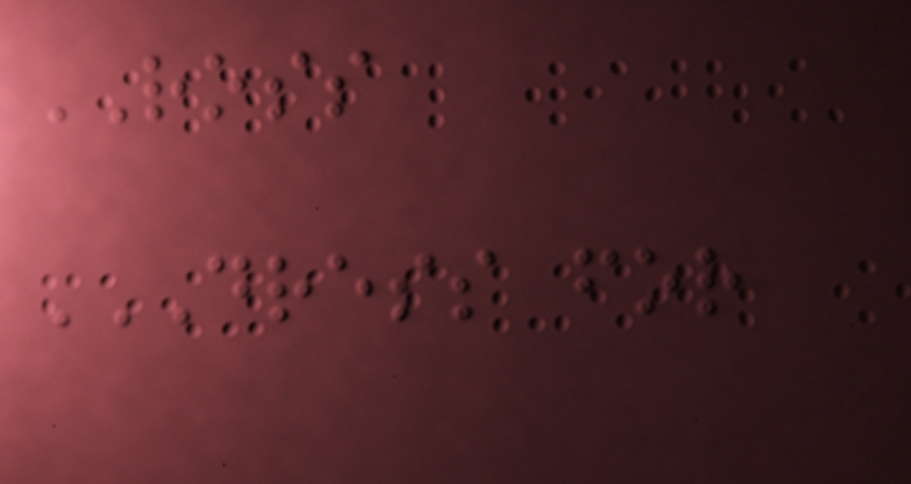ROSS
DRESS FOR
